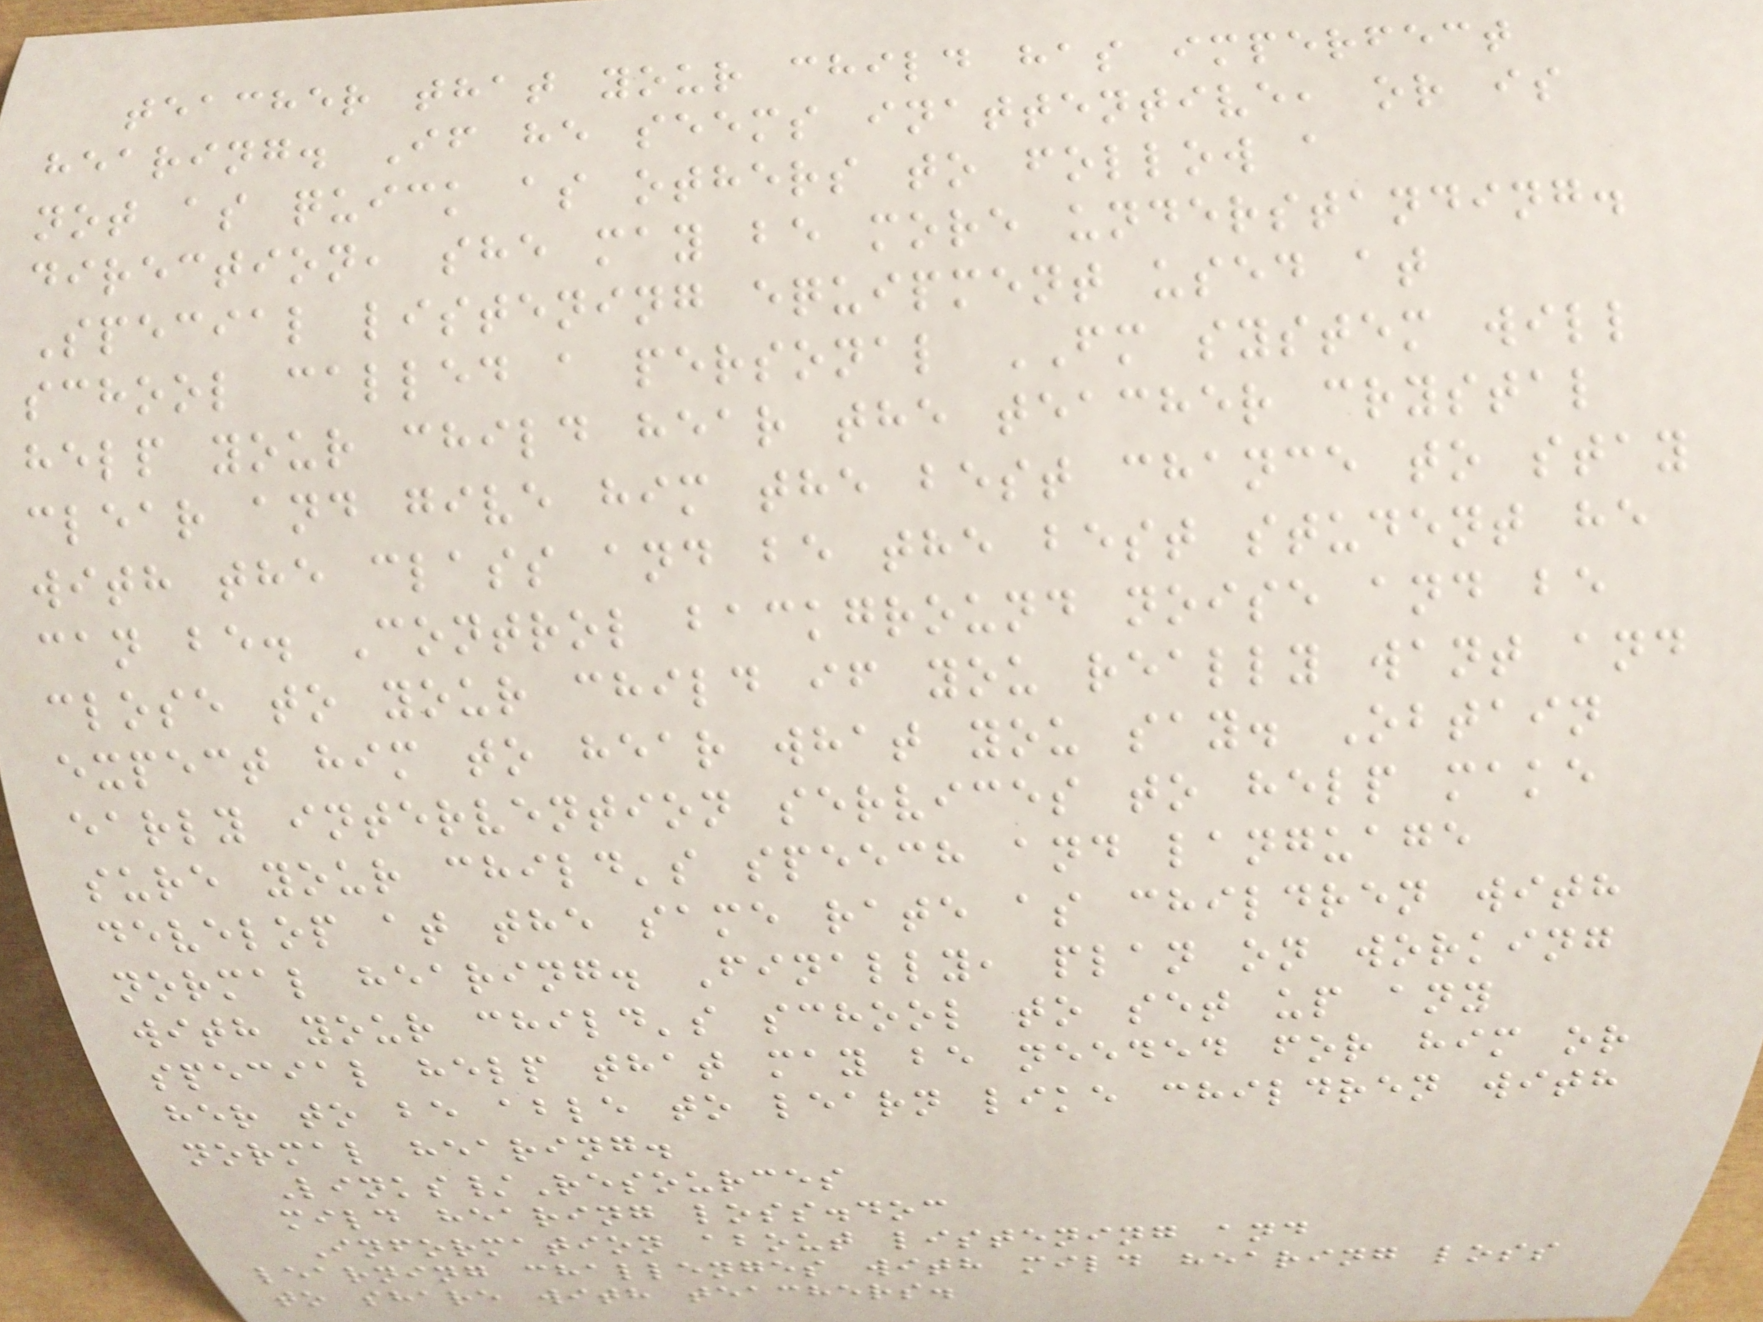teacher that your child has imperfect
hearing. If he seems inattentive, or is
not as quick as others to follow a
direction, she may be more understanding.
Special listening equipment used at
school called a personal FM system will
help your child hear the teacher crystal
clear and give him the best chance to stay
with the class and be the best student he
can be. Control background noise and be
close to your child if you really want and
expect him to hear what you say. Obtain
early intervention services to help make
sure your child's speech and language
develop at the same rate as children with
normal hearing. Finally, plan on working
with your child's school to set up any
special help that may be needed for him or
her to be able to learn like children with
normal hearing.
Links/Resources
mild hearing loss.doc
Information about listening and
learning challenges with mild hearing loss
to share with teachers.
